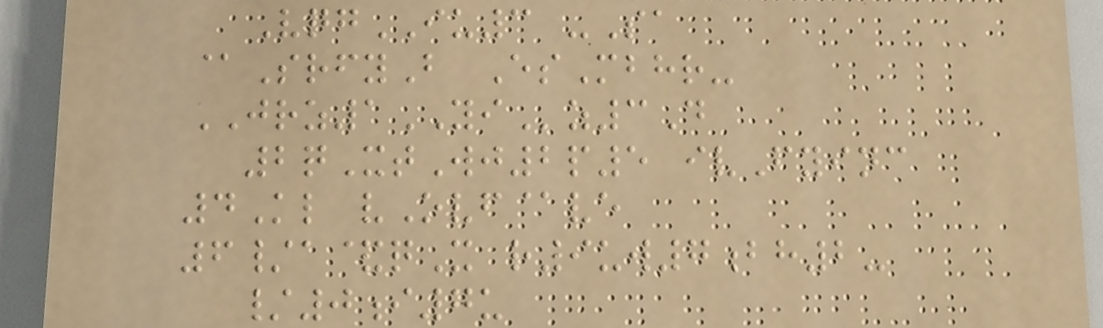VqgIU3 -Sa
@SrfyB EsMbhr-
JRZ1YIz3D
2qXtWj2p5 ivFyinc
4Kl vOvf@ve
6/a&qX r9uw7bh2-
/0i7u
